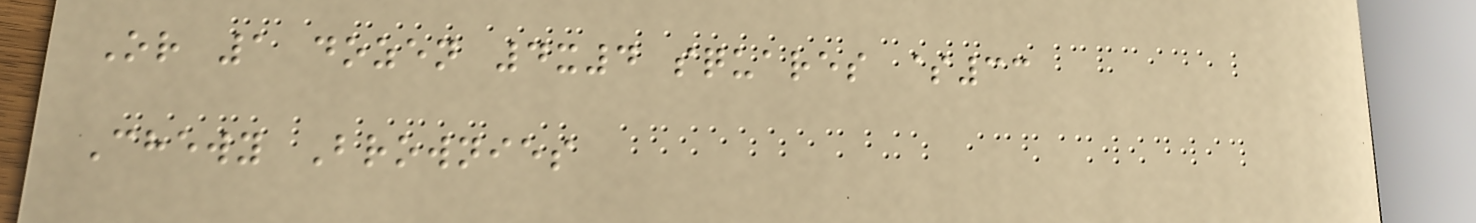Or 1 dozen 4x4 squares $33
Chewy Brownies
